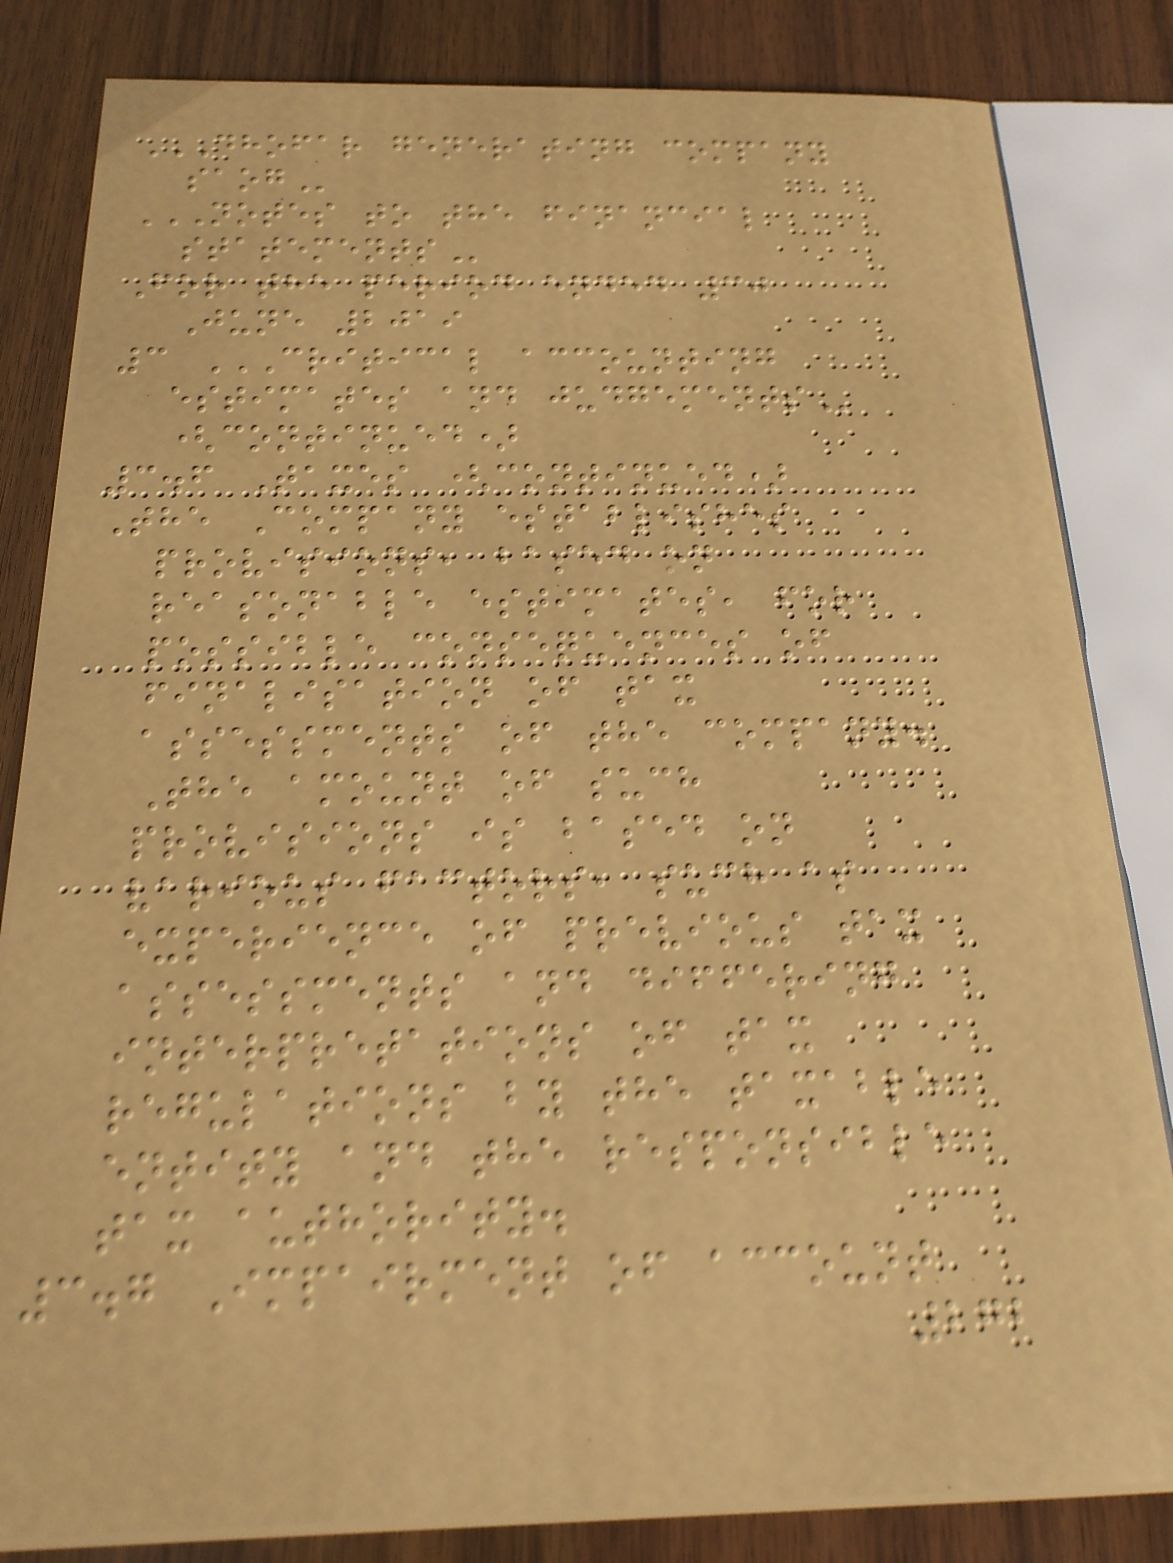DHOFAR GENERATING COMPANY
SAOG
NOTES TO THE FINANCIAL
STATEMENTS
For the period ended 30
June 2019
3 CRITICAL ACCOUNTING
ESTIMATES AND JUDGEMENTS
(continued)
3.6 Taxes (continued)
The Company establishes
provisions, based on
reasonable estimates, for
possible consequences of
finalisation of tax
assessments of the company.
The amount of such
provisions is based on
various factors, such as
experience of previous tax
assessments and differing
interpretations of tax
regulations by the taxable
entity and the responsible
tax authority.
3.7 Impairment of account
272
